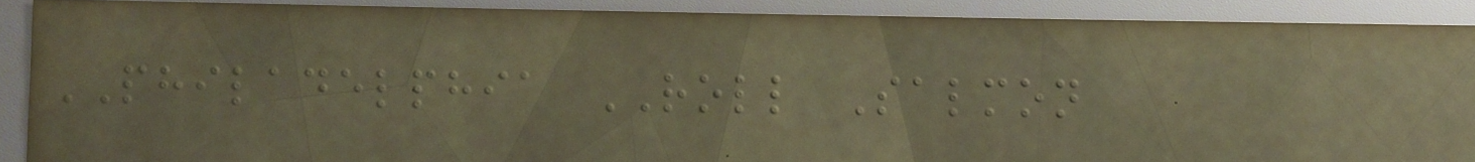PHILADELPHIA ROLL Salmon
